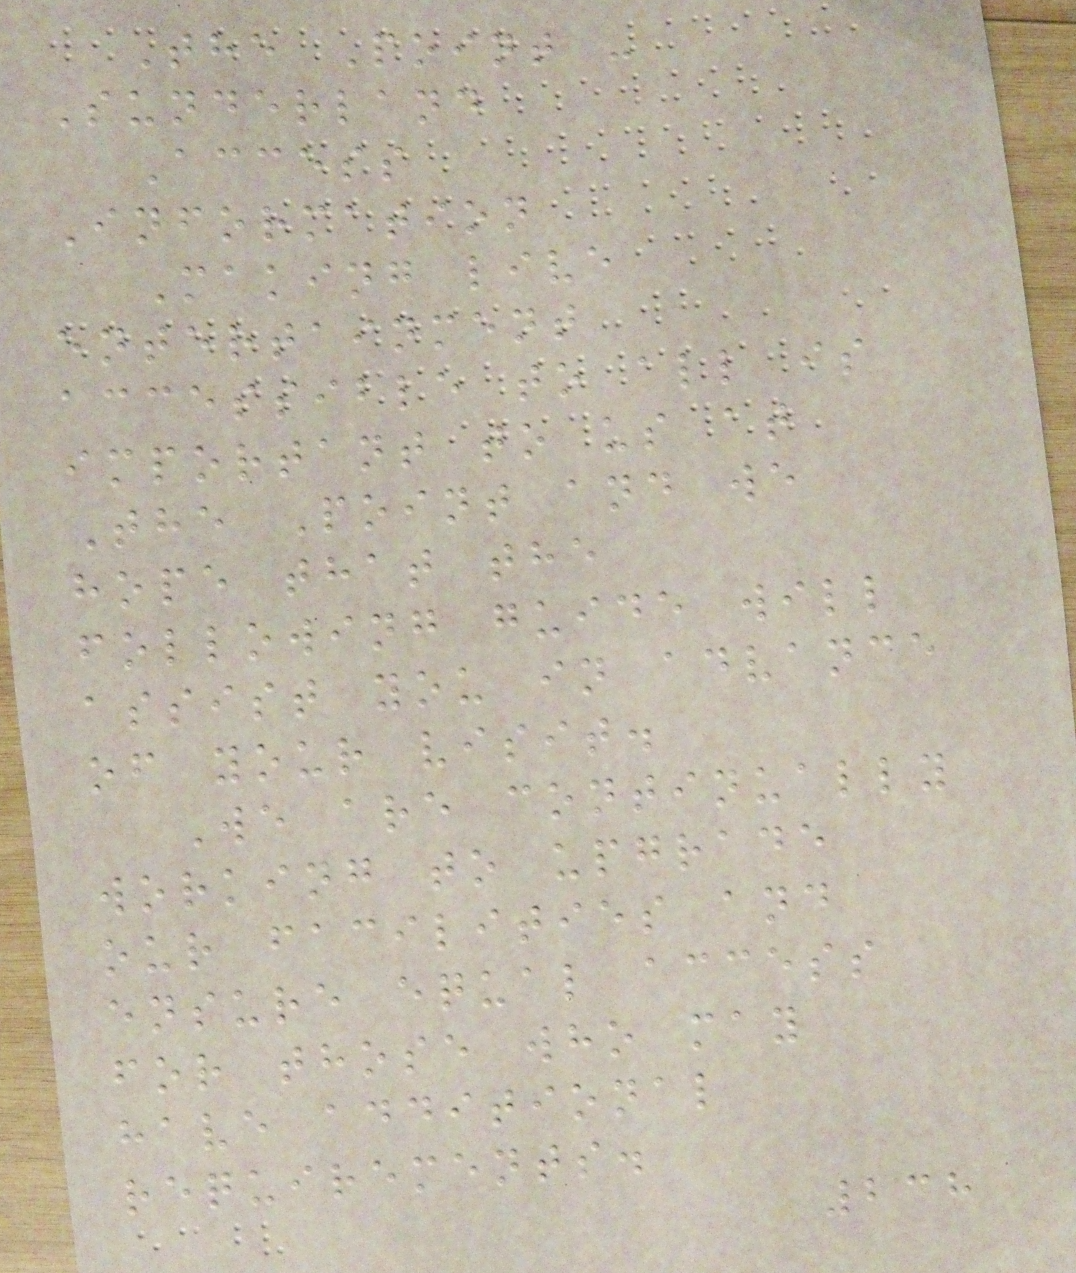The Point -
Sunderland
Access
Information
Making live
entertainment
accessible to all is
important to us at
The Point and we
hope that the
following guide will
assist you in advance
of your visit.
We are continually
working to upgrade
our facilities and
ensure equal access
for those who may
have additional
requirements.
238
